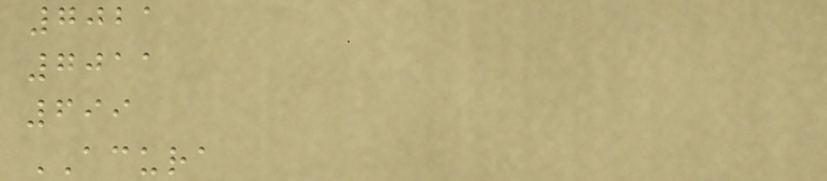7021
7011
699
ACURA
